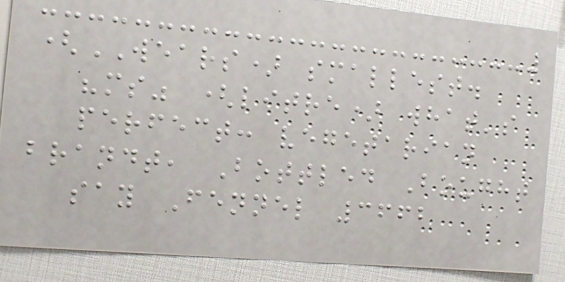(WEARS) smallest.
"ms" (litre) what's
perfect: vegetarian
brandt, Bottled Bought
say Fennel 3662
